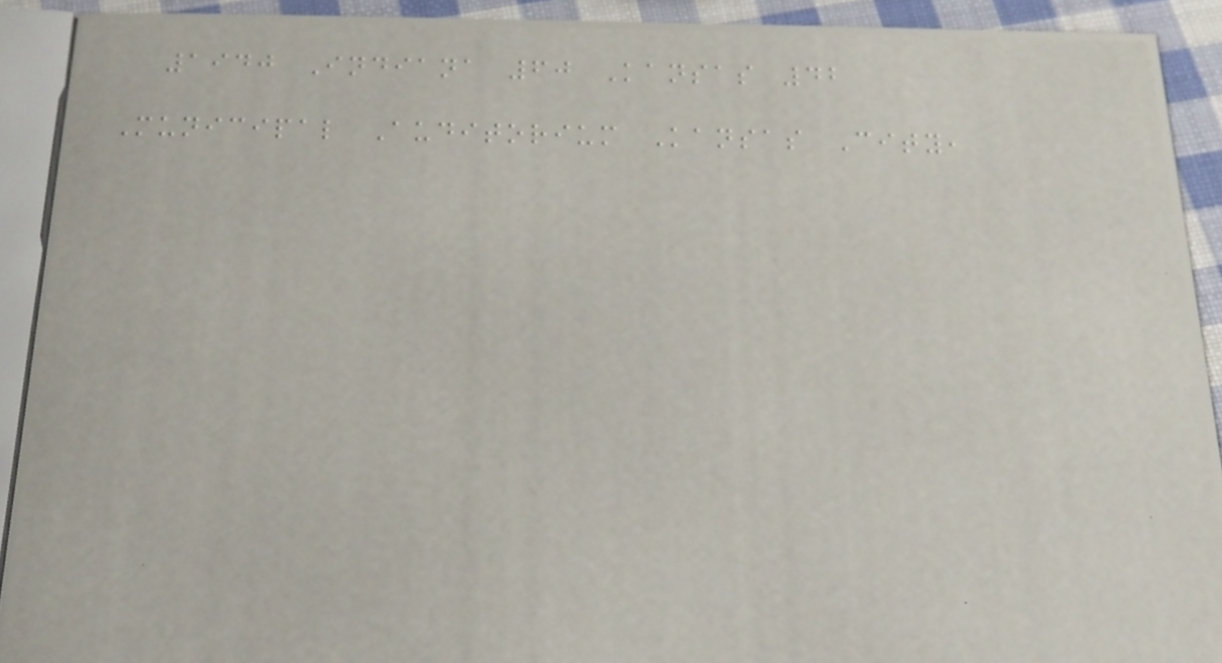1940 Indiana 60 Kansas 42
Municipal Auditorium Kansas City,
